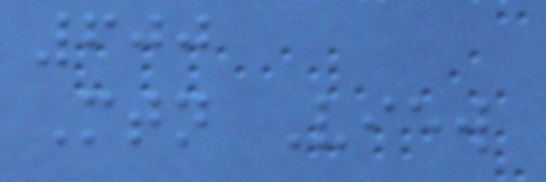600
Mtn View
